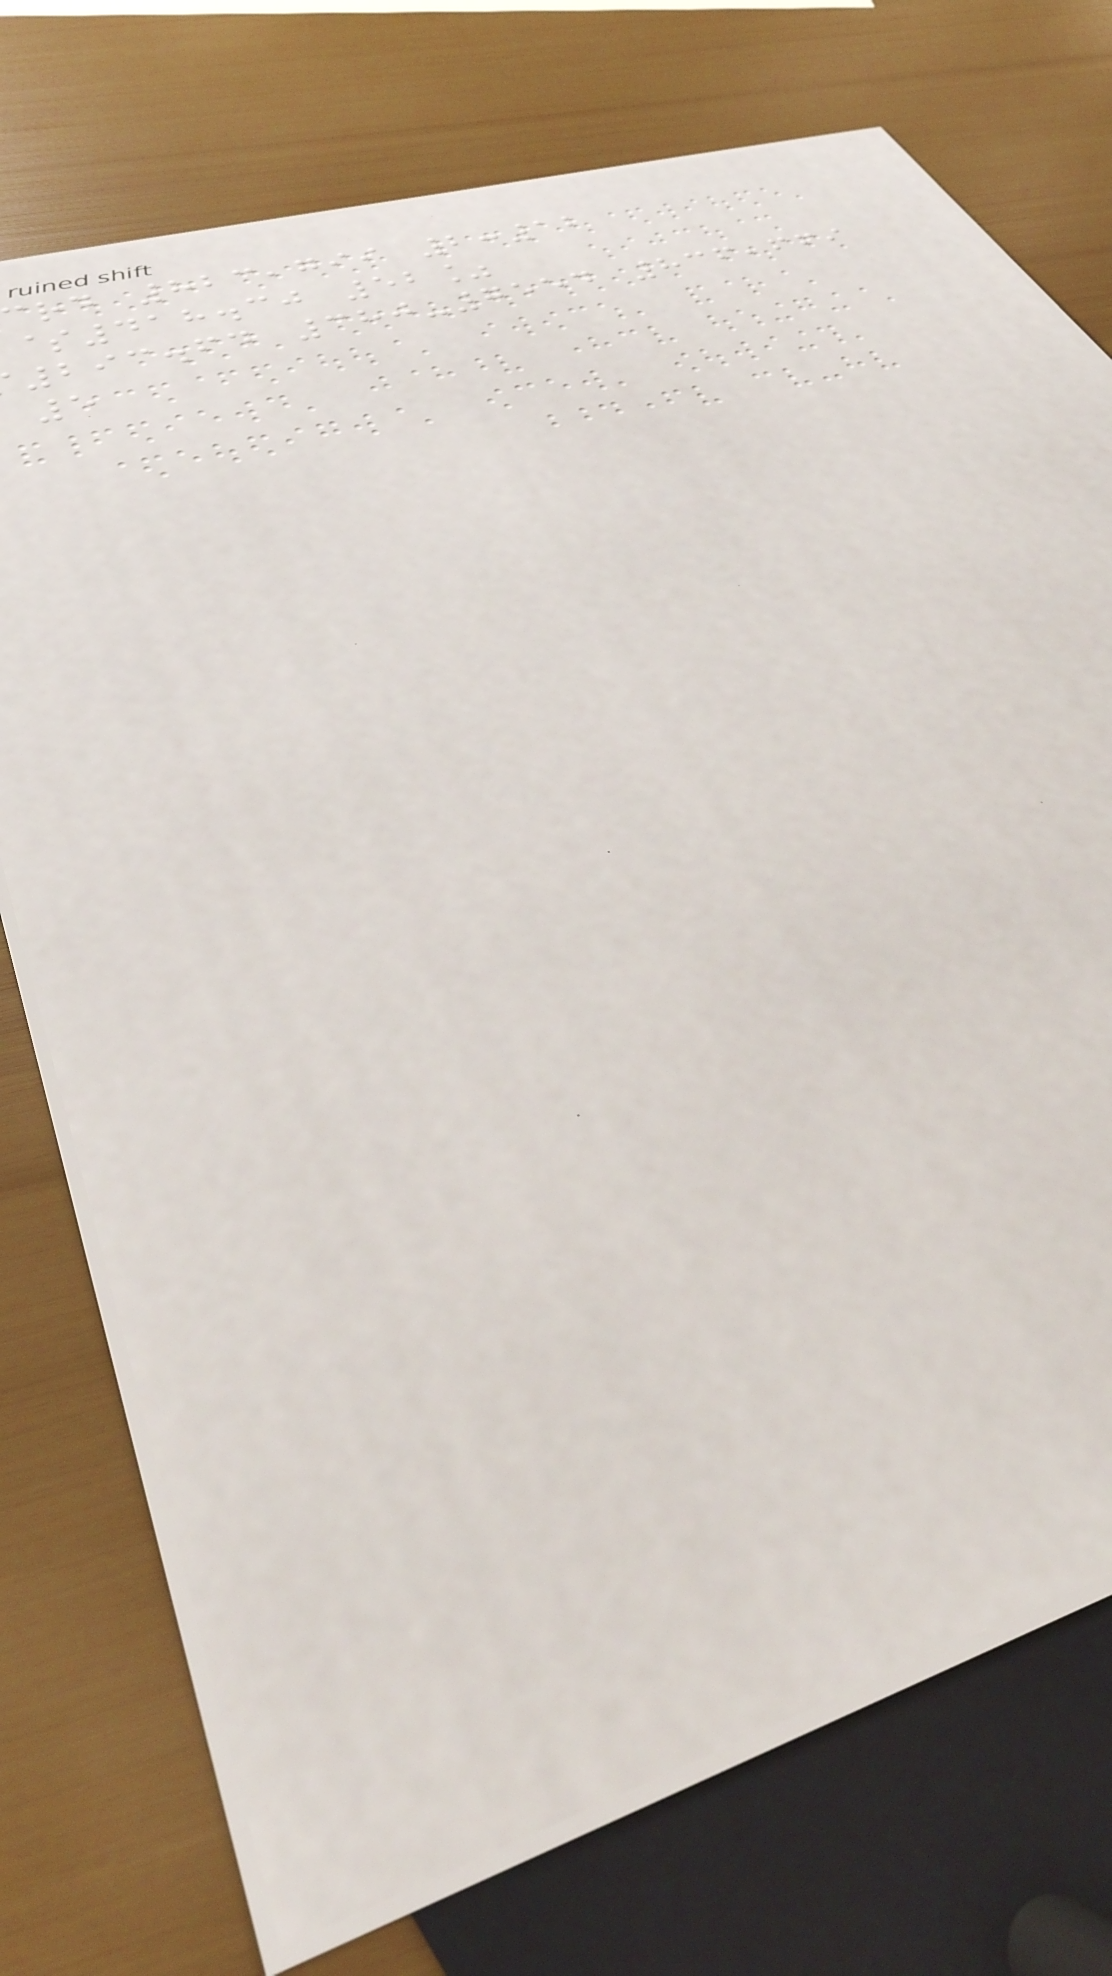rd 823,799 2:12
$418.30 52%
293.64 380-7554 836,669
5
